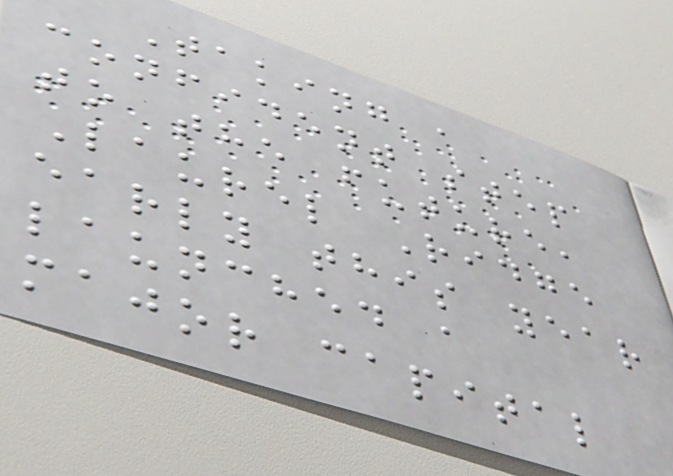Taking a
confident step
to the future,
Laurel Ridge
early this year
launched a
major capital
